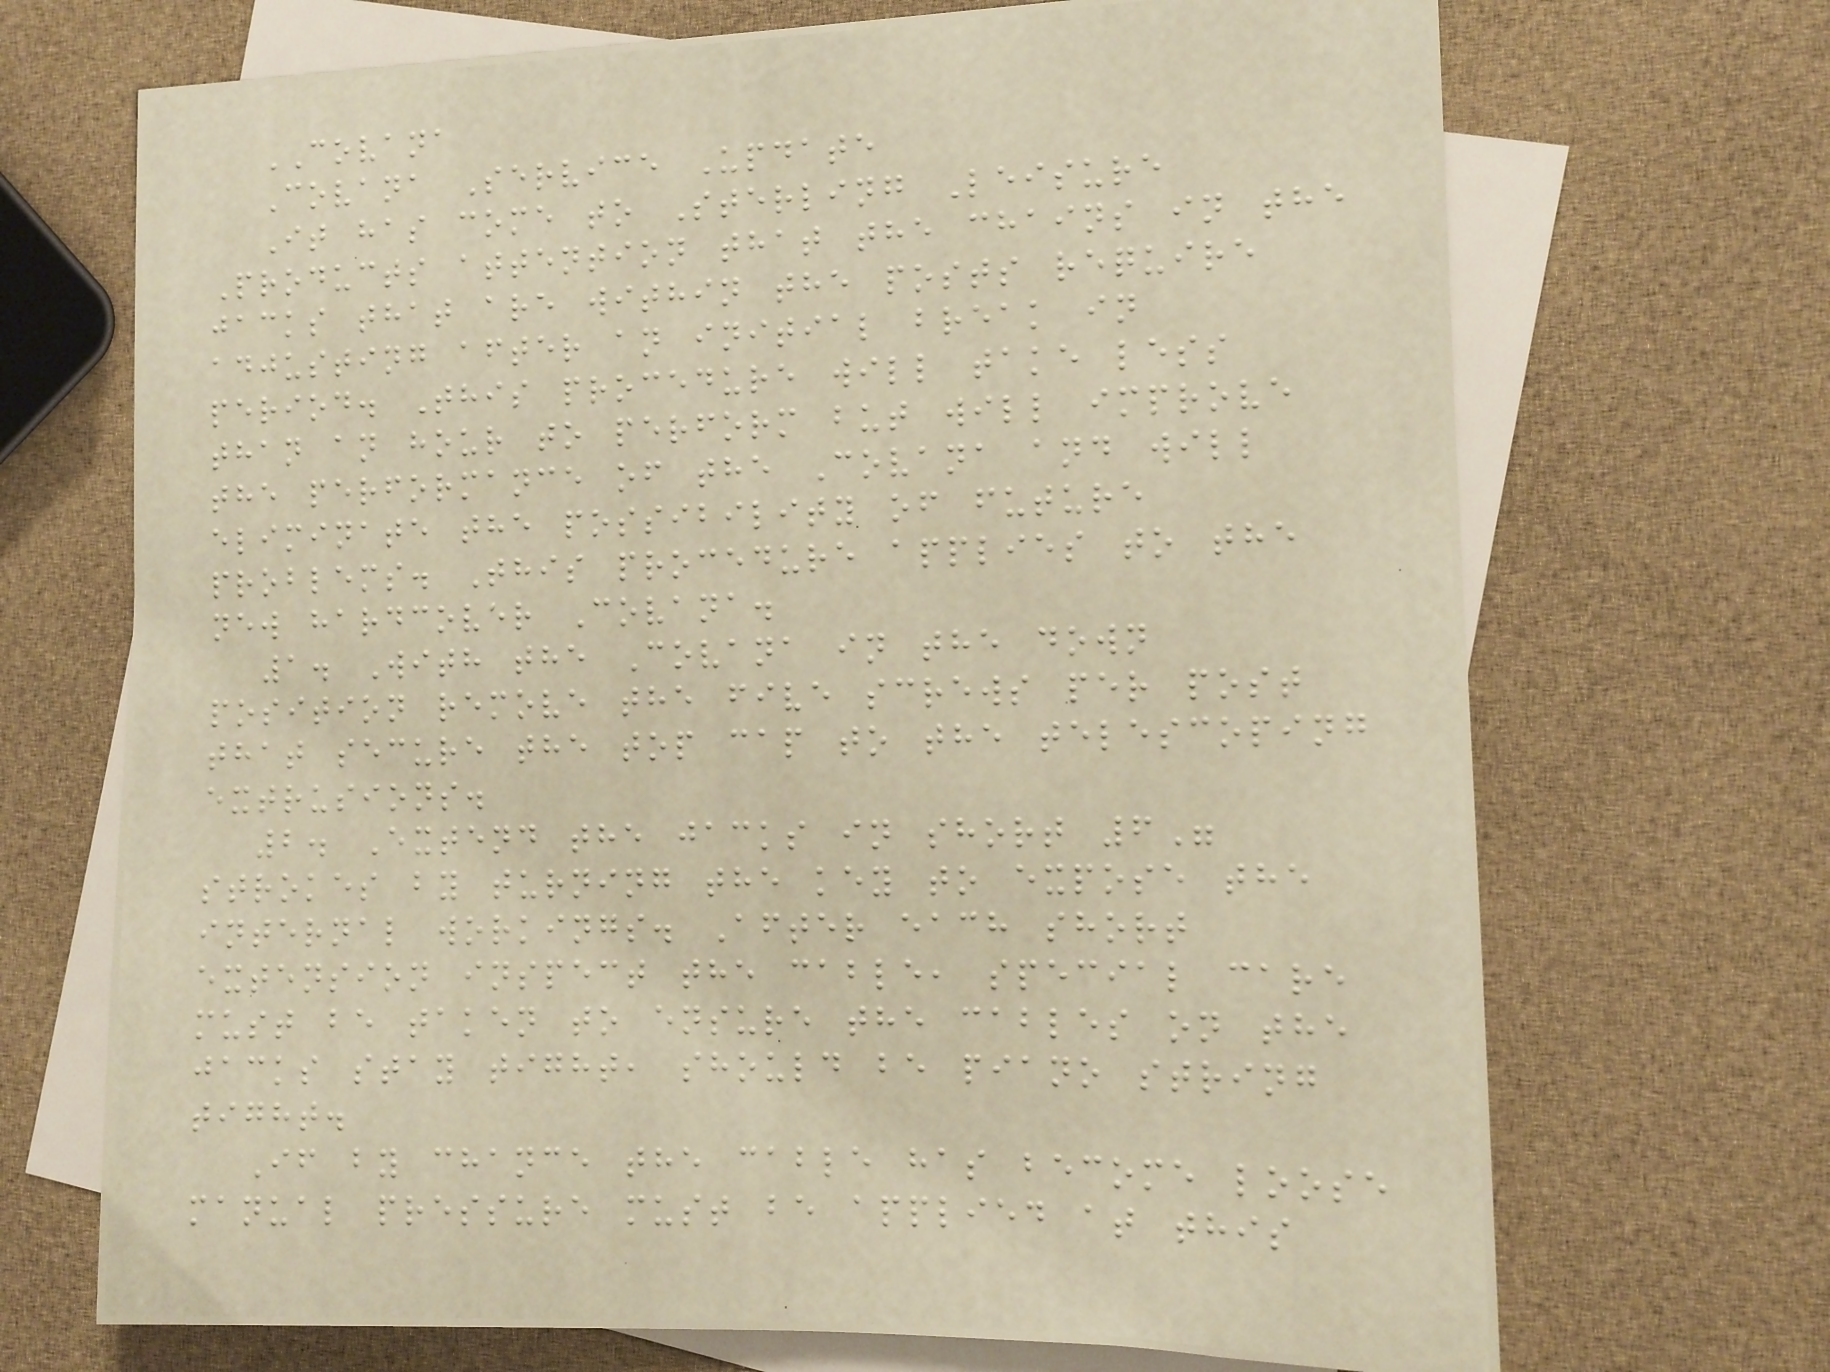COVANA
Covana Service Update
It has come to Sterling Leisure
Products attention that the chains in the
jacks that are within the posts require
adjusting after an initial break in
period. This procedure will take less
than an hour to perform but will improve
the performance of the Covana and will
eliminate the possibility of future
problems. This procedure applies to the
new hardcover Covana.
1. With the Covana in the down
position remove the five screws per post
that secure the top cap to the telescoping
extrusions.
2. Extend the jacks in short 6"
strokes by turning the key to expose the
internal workings. After each short
extension inspect the cable, special care
must be taken to ensure the cables on the
jacks stay tight, should be piano string
tight.
If by chance the cable has become loose
manual pressure must be applied at this
